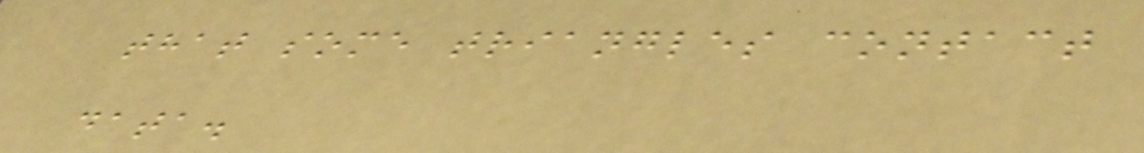that some triangles contact
data.
